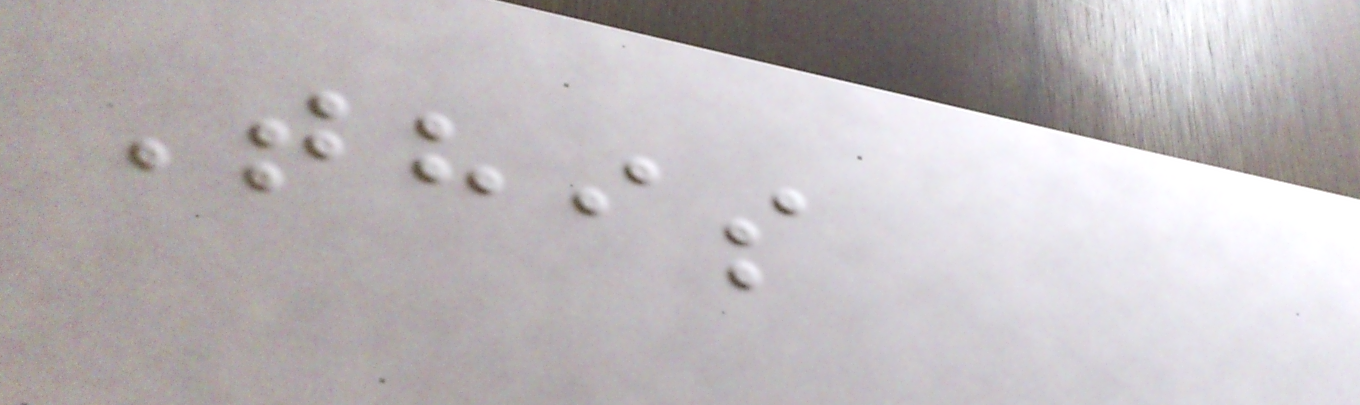This
